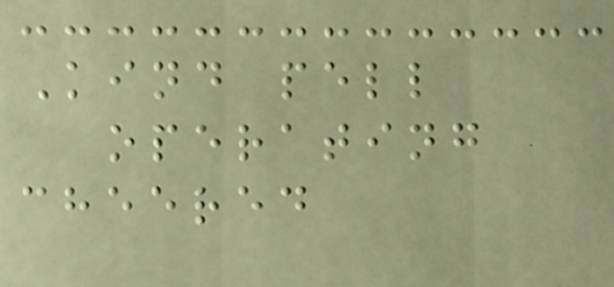Kind pell
operating
cheered
